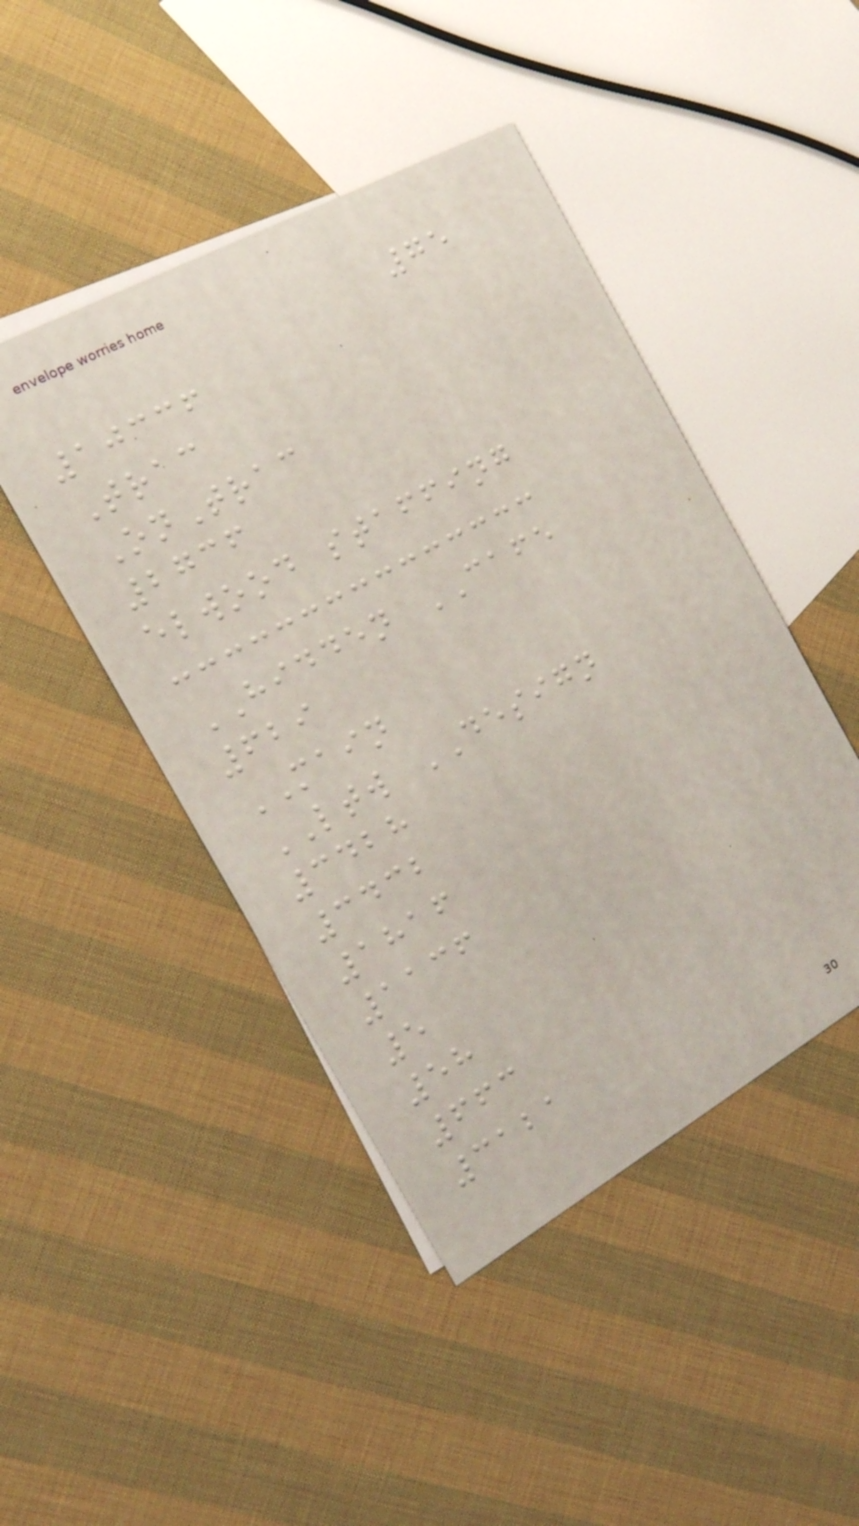75
10336
Trac
OnTrac
2736
elwood staffing
HIDDEN CAFE
629
MAIN
LTW DESIGN
3428
3432
1816
1136
5
58
663
3121
